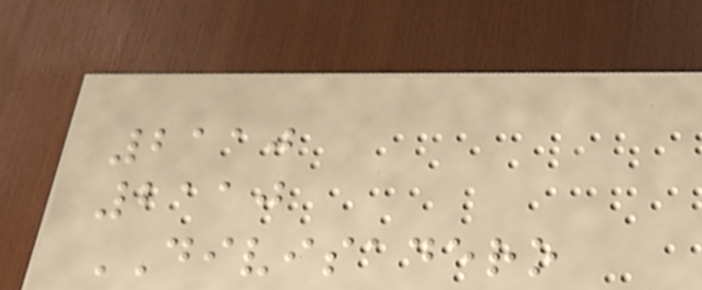2110
2110
DIVISADERO
